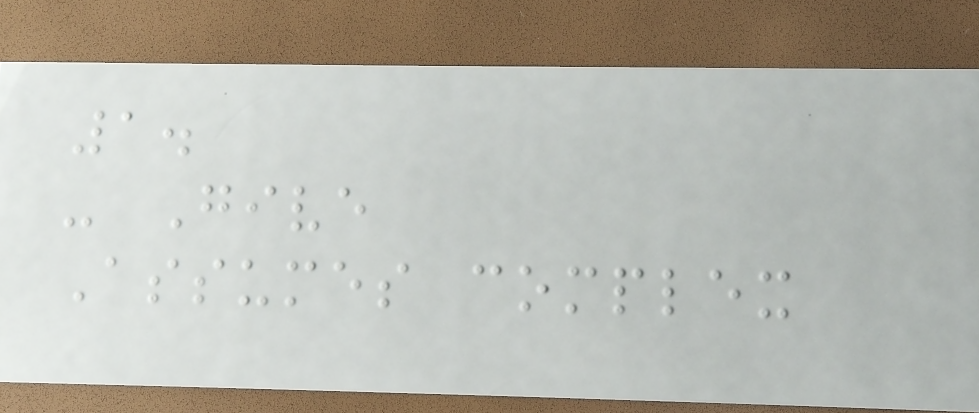1.
- Give
Assumes complex
